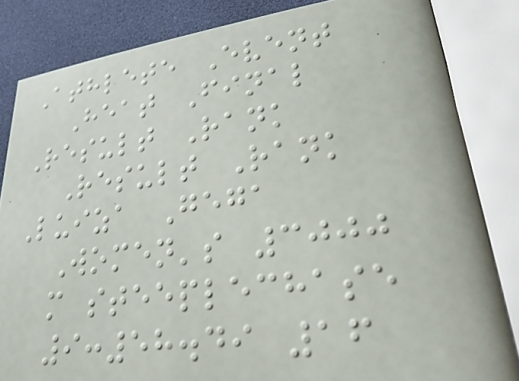Athlete Event
Heat Final
Result Rank
Result Rank
Luiza Gega
Women's 3000
m steeplechase
9:58.49 16
